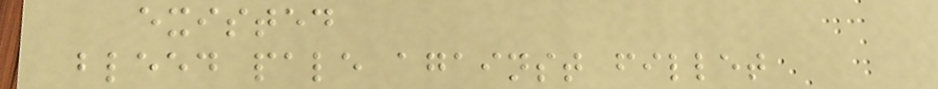existed
bleed pale against fillet
